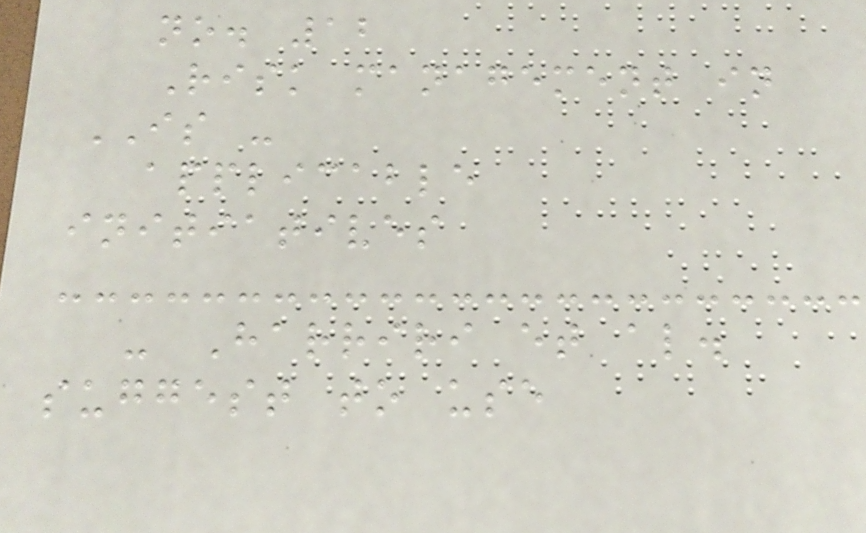no. 12
Risk management in
IS -
applicable
initiatives
- Harriri et al.
suggest to use
